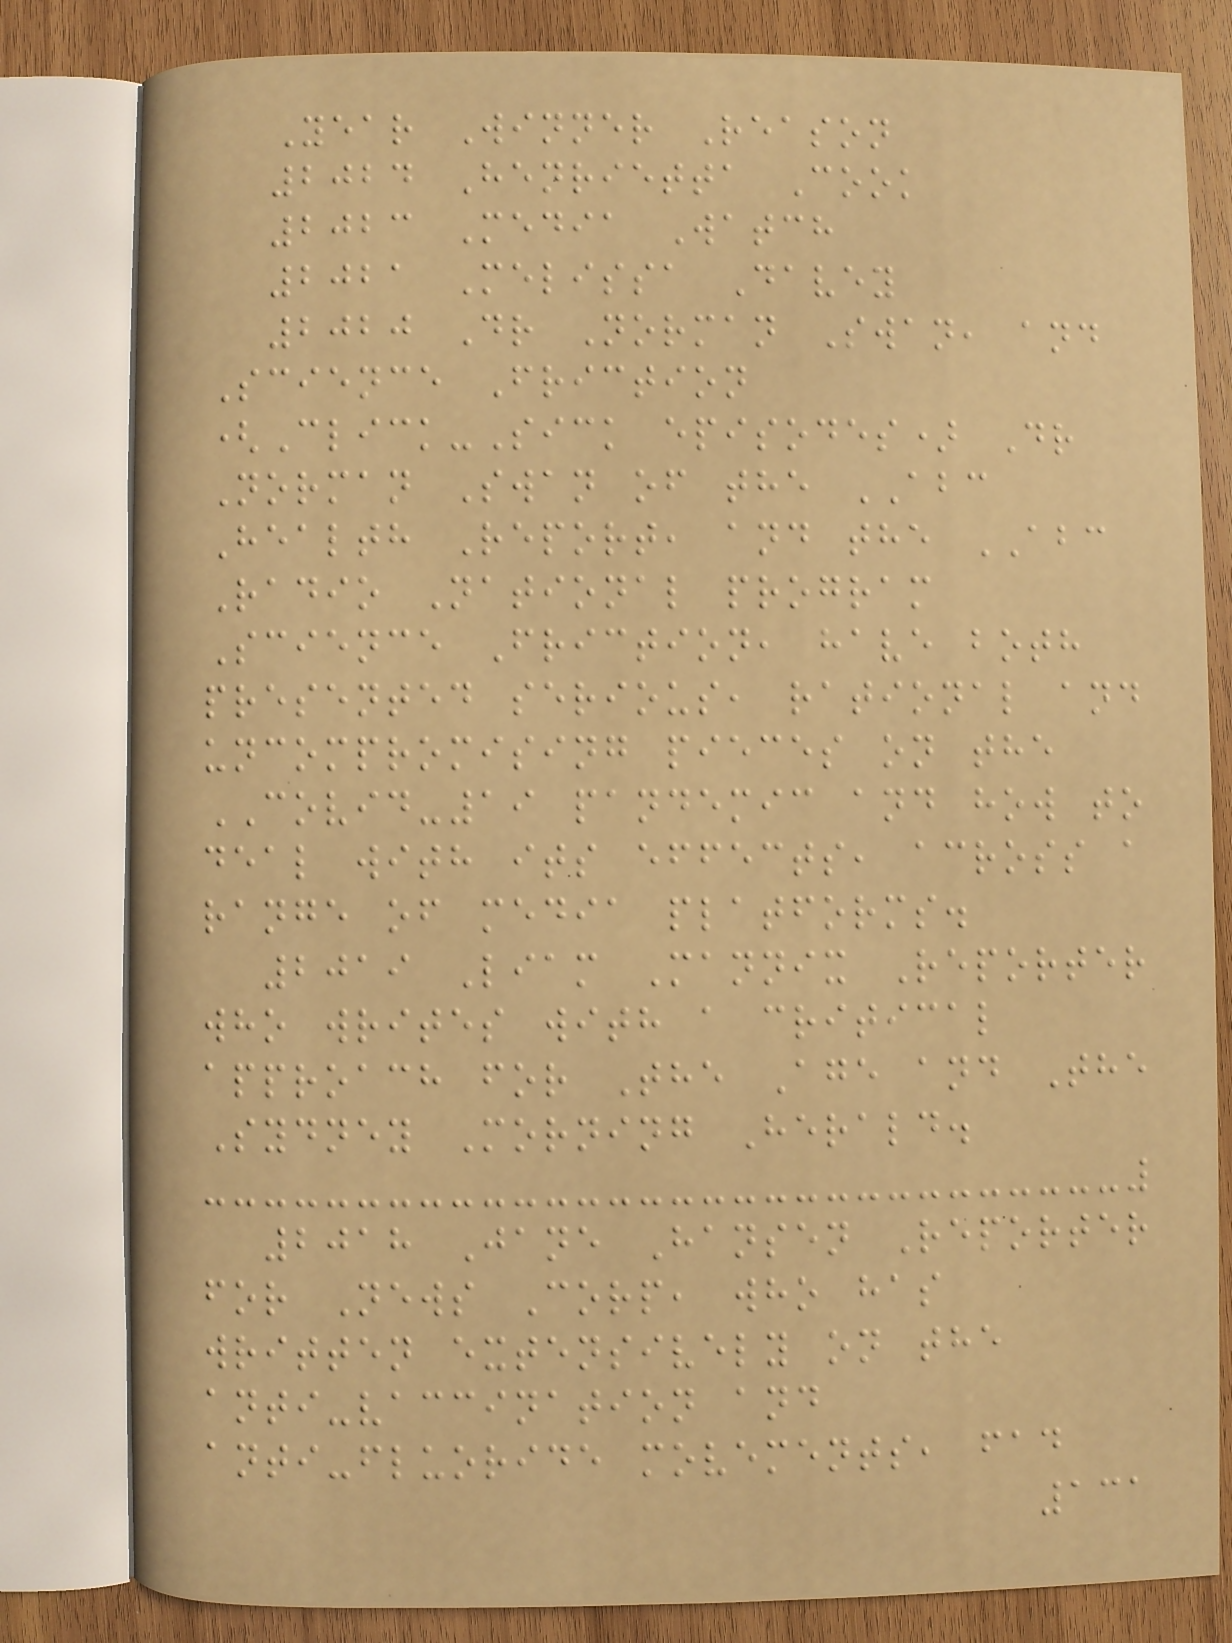Year Winner Reason
2024 Henrietta Cook
2023 Media Watch
2021 Melissa Davey
2020 Dr Norman Swan, and
Science Friction
(Click-Sick episodes) Dr
Norman Swan of the ABC
Health Report, and the ABC
Radio National program
Science Friction, have both
presented serious, rational and
uncompromising pieces on the
COVID-19 pandemic and how to
deal with its effects, across a
range of media platforms.
2019 Liam Mannix Reporter
who writes with a critical
approach for The Age and The
Sydney Morning Herald.
2018 Jane Hansen Reporter
for News Corp, who has
written extensively on the
anti-vaccination and
anti-fluoride movements, fad
131
